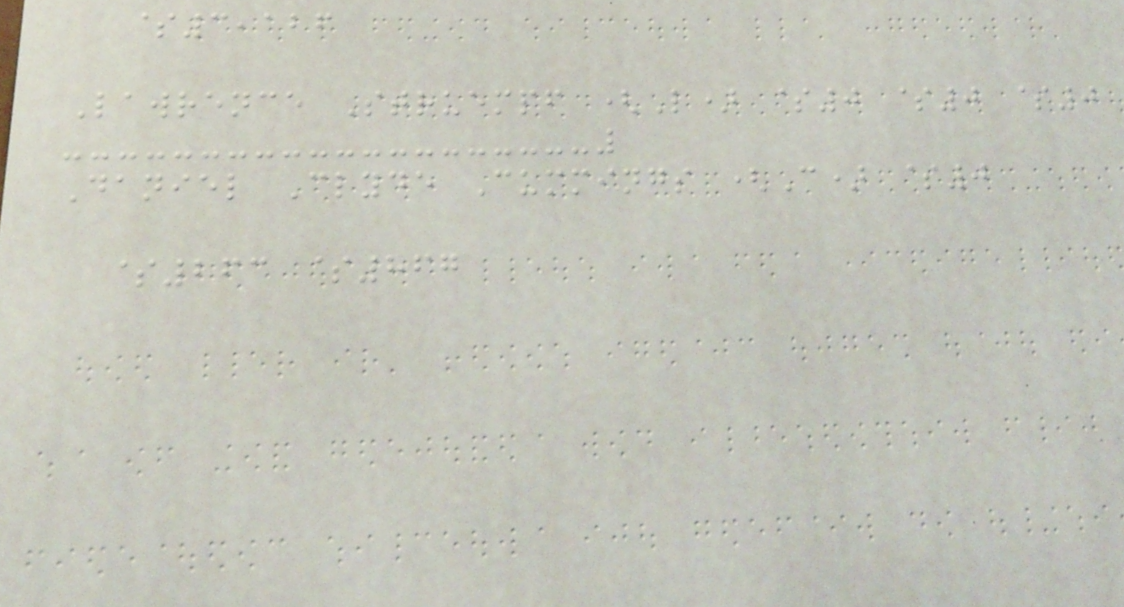$3,126
Lawrence Struempf (L) $0 $0 $0
Daniel Clyde Cummings (C) $0
$263 $867
